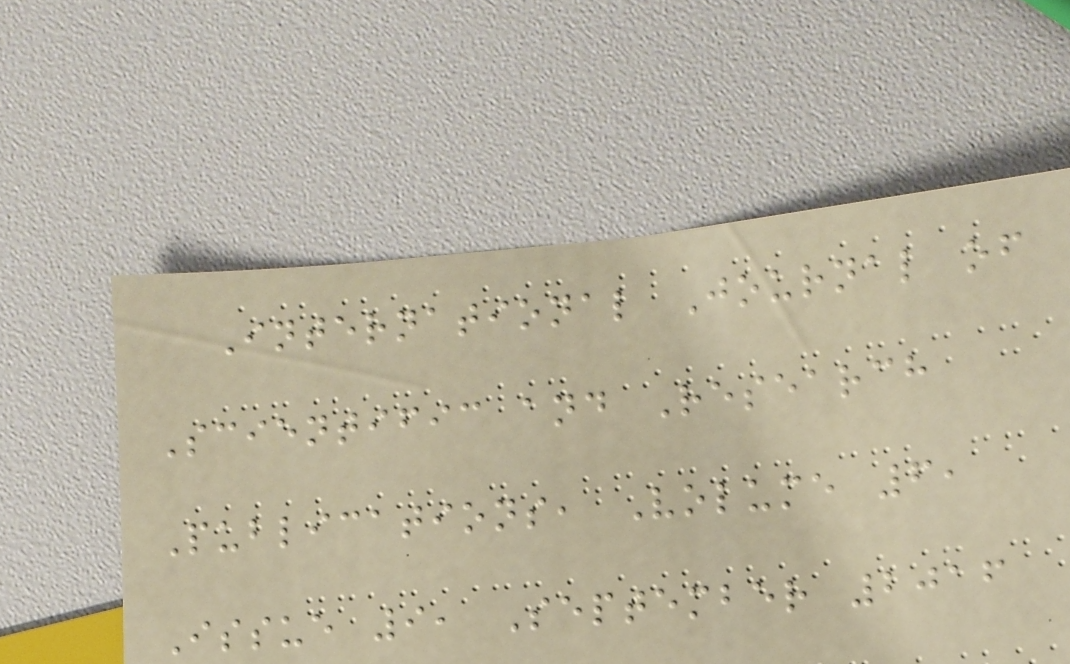International Journal of
Scientific and Research
Publications, Volume 6,
Issue 9, September 2016
